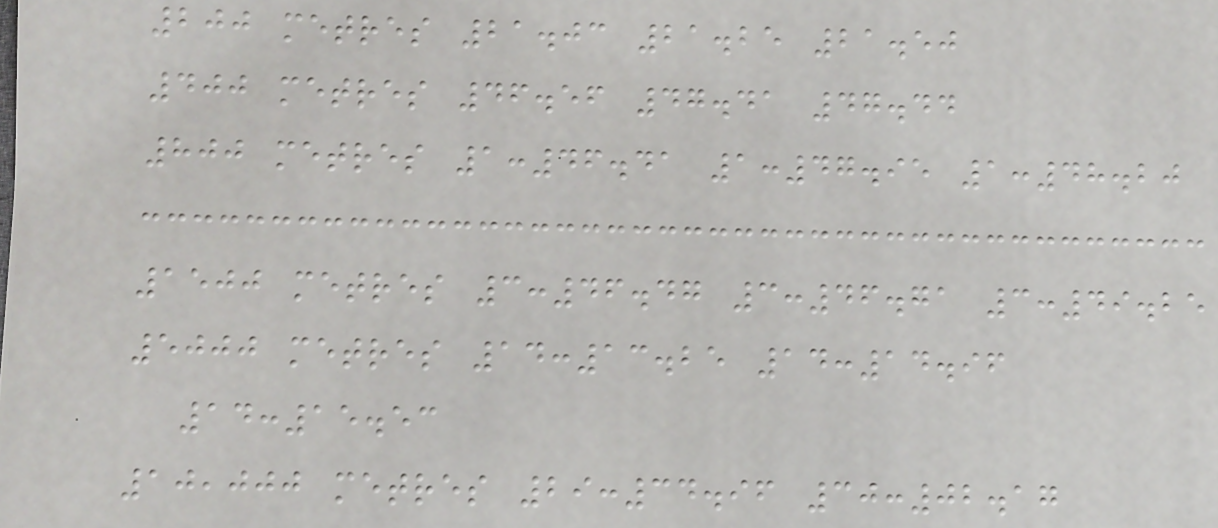200 metres 21.03 21.25 21.50
400 metres 46.56 47.41 47.44
800 metres 1:46.41 1:47.95 1:48.20
1500 metres 3:46.47 3:46.71 3:49.25
5000 metres 14:13.25 14:14.96
14:15.53
10,000 metres 29:34.96 30:02.17
